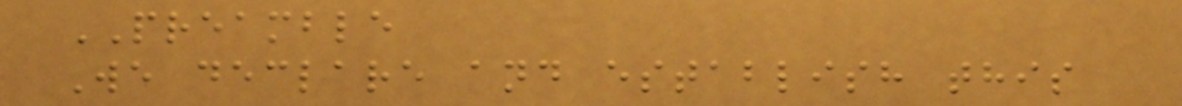PREAMBLE
We declare and establish this
